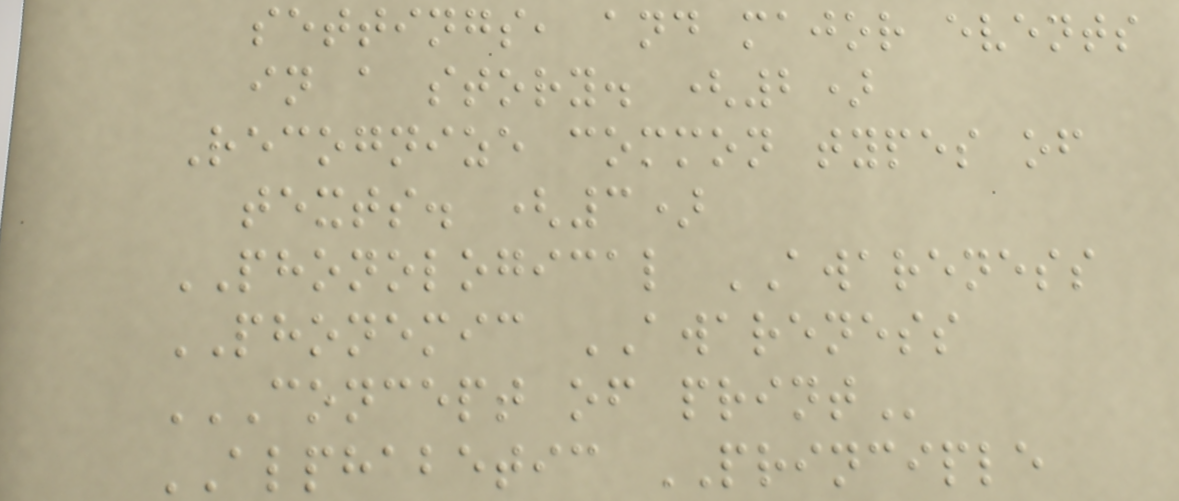settings, and major events
in a story. (2)
Recognize common types of
texts. (3)
PHONOLOGICAL AWARENESS
PHONEMIC AWARENESS
CONCEPT OF PRINT
ALPHABETIC PRINCIPLE
